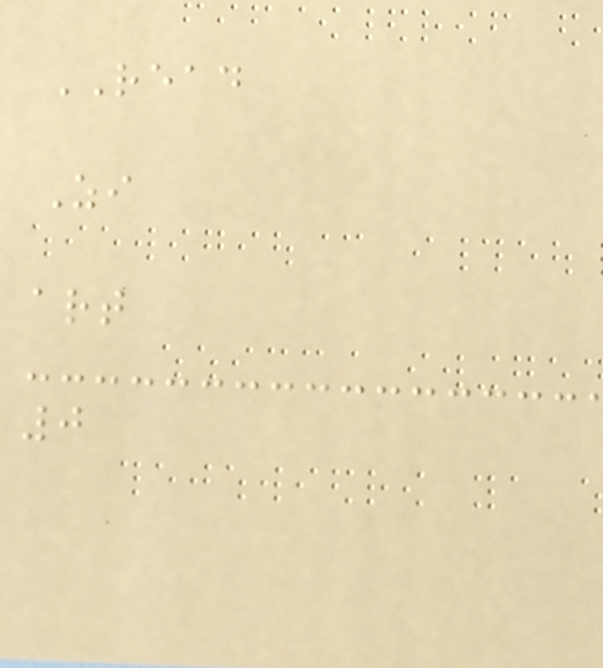READ
Zi
art
0
